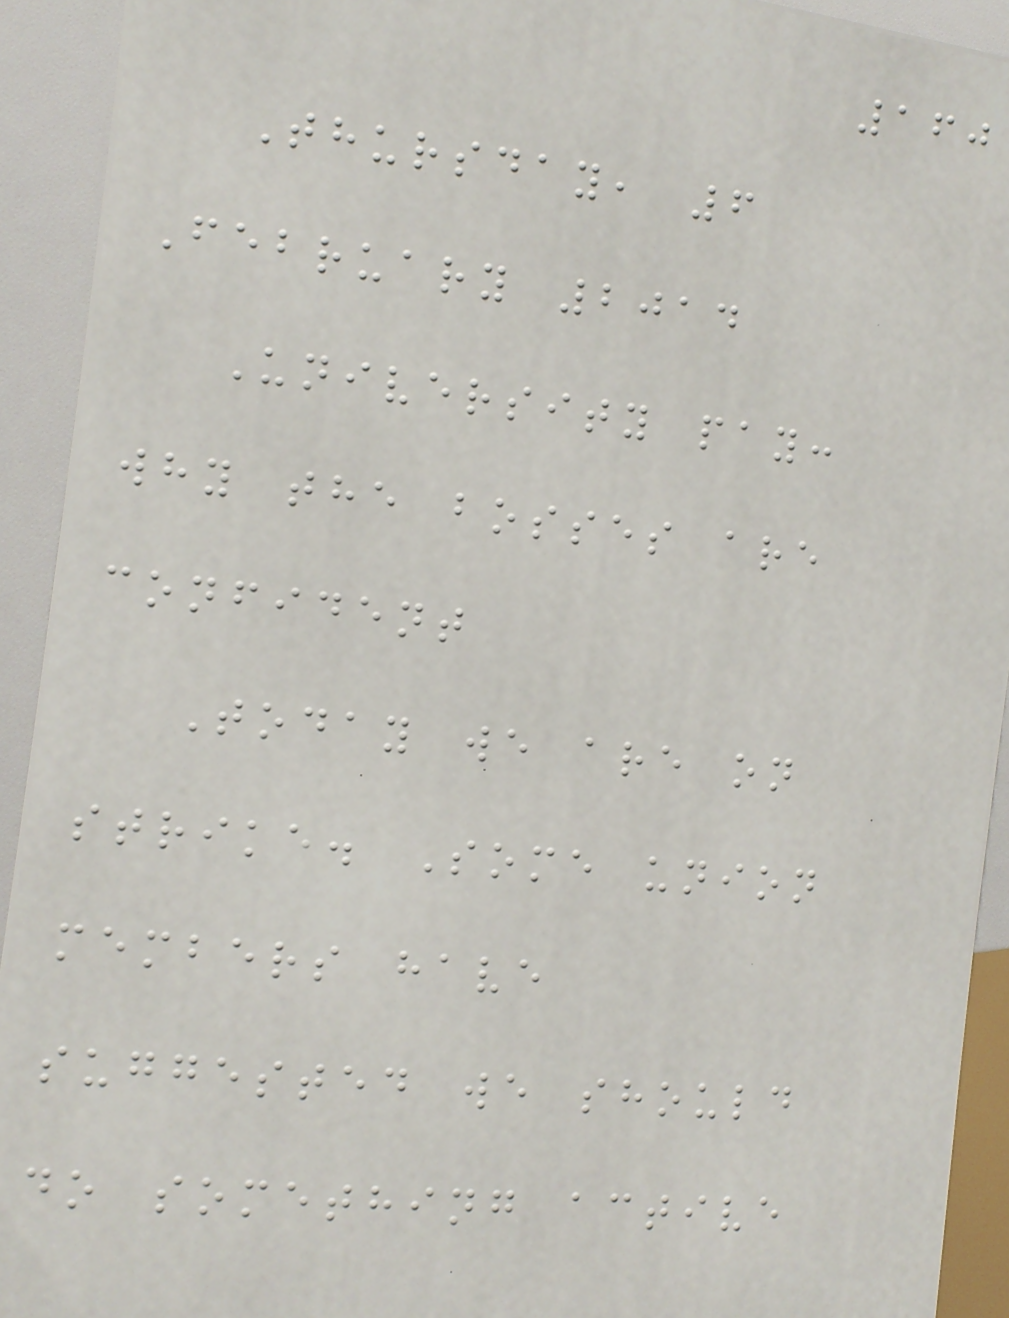160
Thursday, 6
February 2014
University pay:
why the bosses are
confident
Today we are on
strike. Some union
members have
suggested we should
do something active
